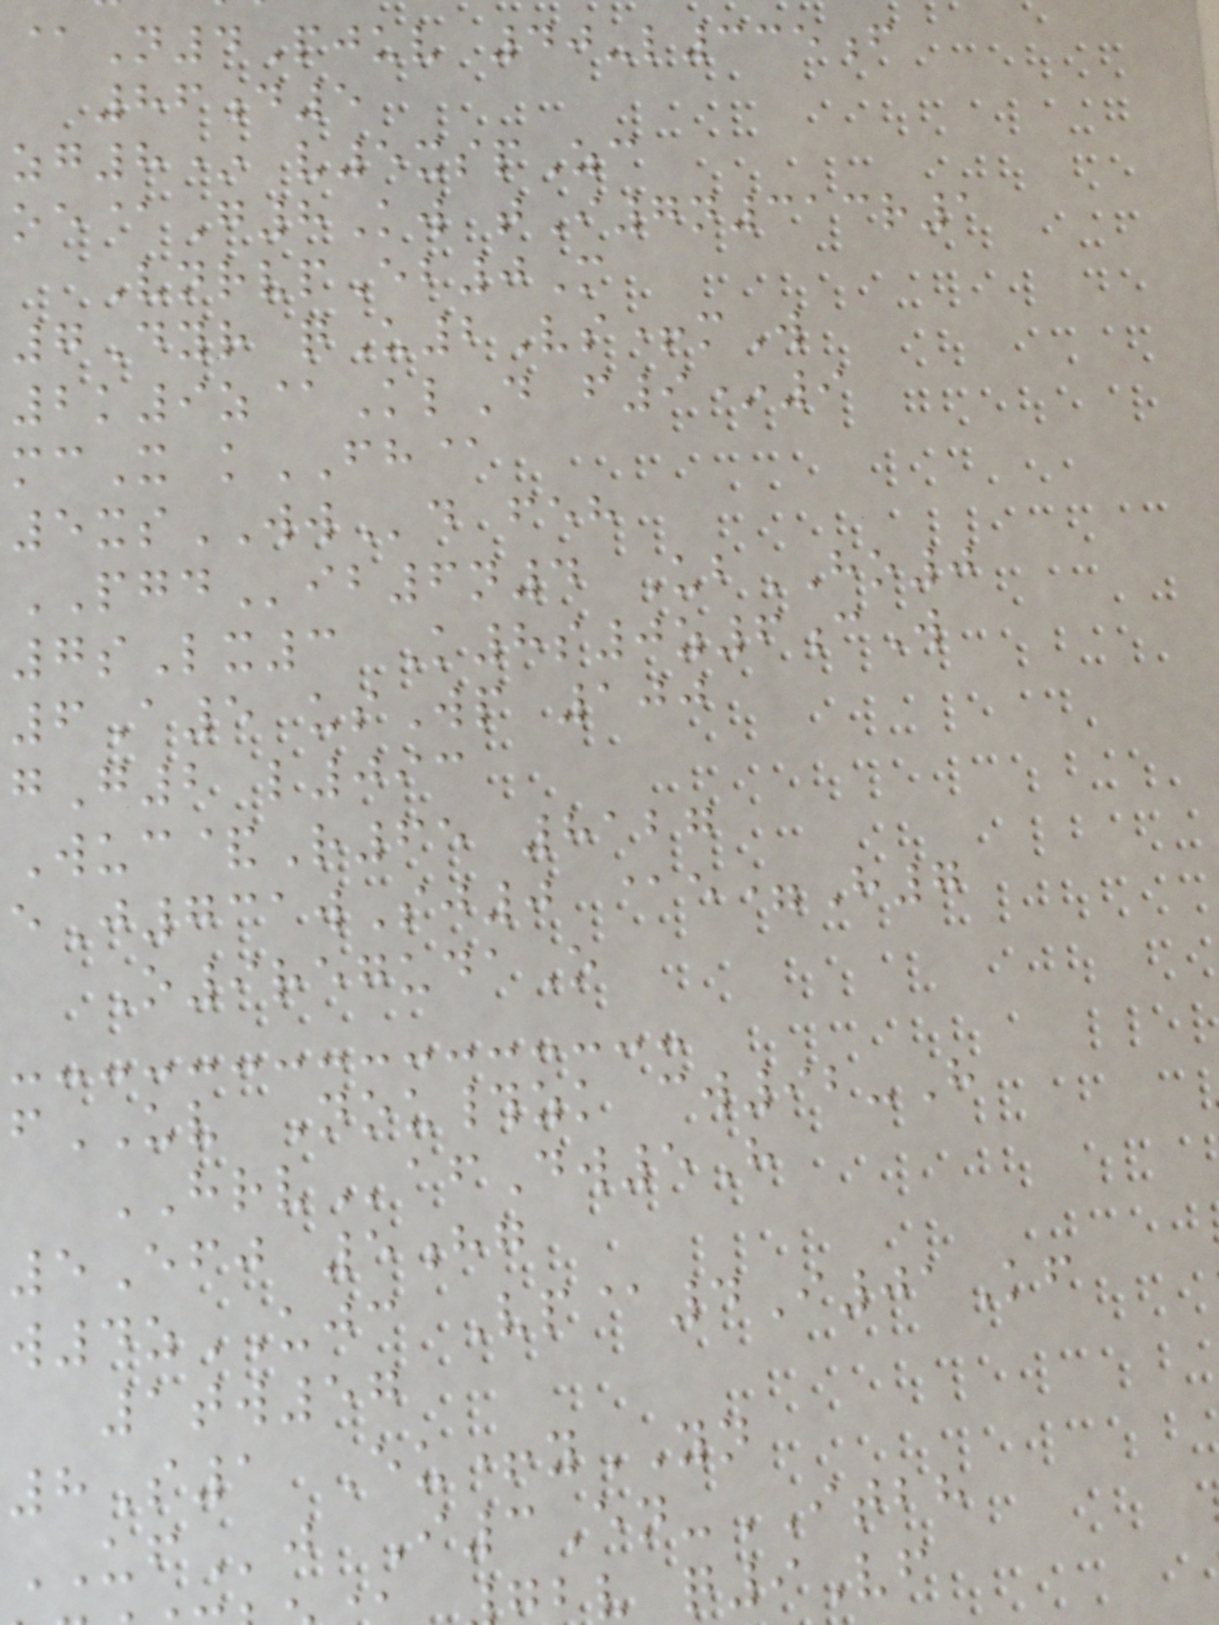@N4Pjuv 40-l335f
86d5
zg8* v5xspZc
oe@G8Kw tI7n313r1
VnrvpEb0M
7Dyr qU2Vs+mW
2k9z@KlD f9*9
mcX kFH@
5xsWWd feh
PGDib6n4 UbHO0
7sLx3 K8s0z6cW
6A5 usWp 100
gG2 l093
Wuc&R65 8127
eJ731wSj0 @e=H7
O9regudaO
fUV Nou#zk cw92-H
HRVafDw5H
5Efj 5hg
w4zUJC Vp@4I01Kf
1tw57
8S1 Eu+yYN
UFj I3En-ITBH
bv q9Vf
